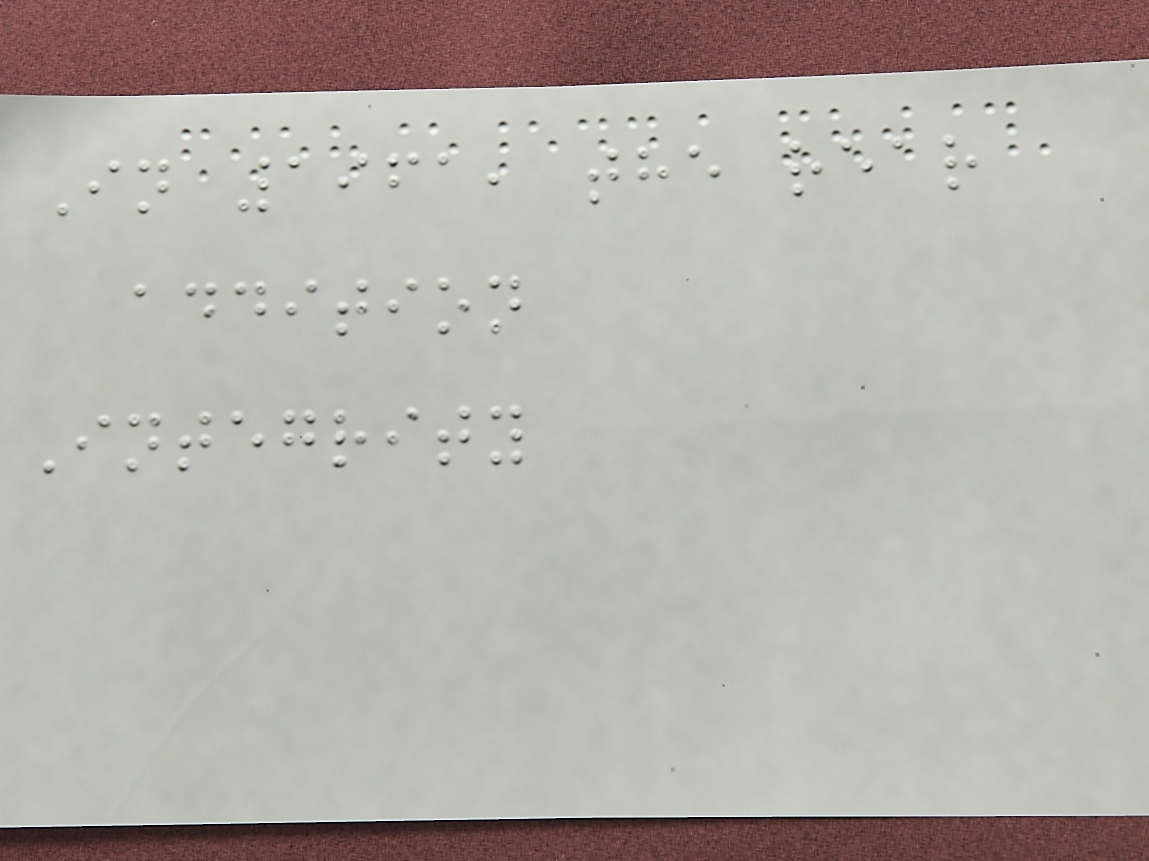In 1961, the rear
addition
Integrity
